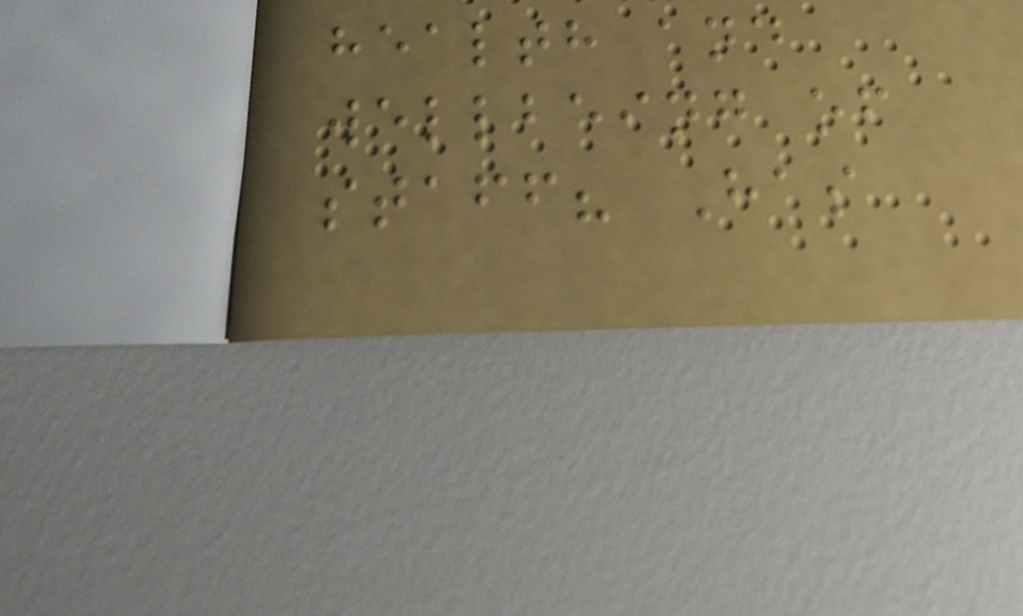health and
wellbeing of
staff? Has
